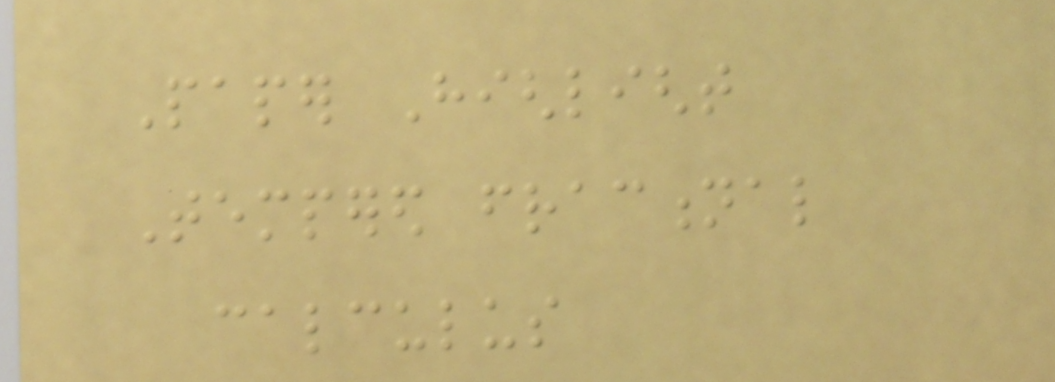Paper Highlight
Tempered fractional
calculus
